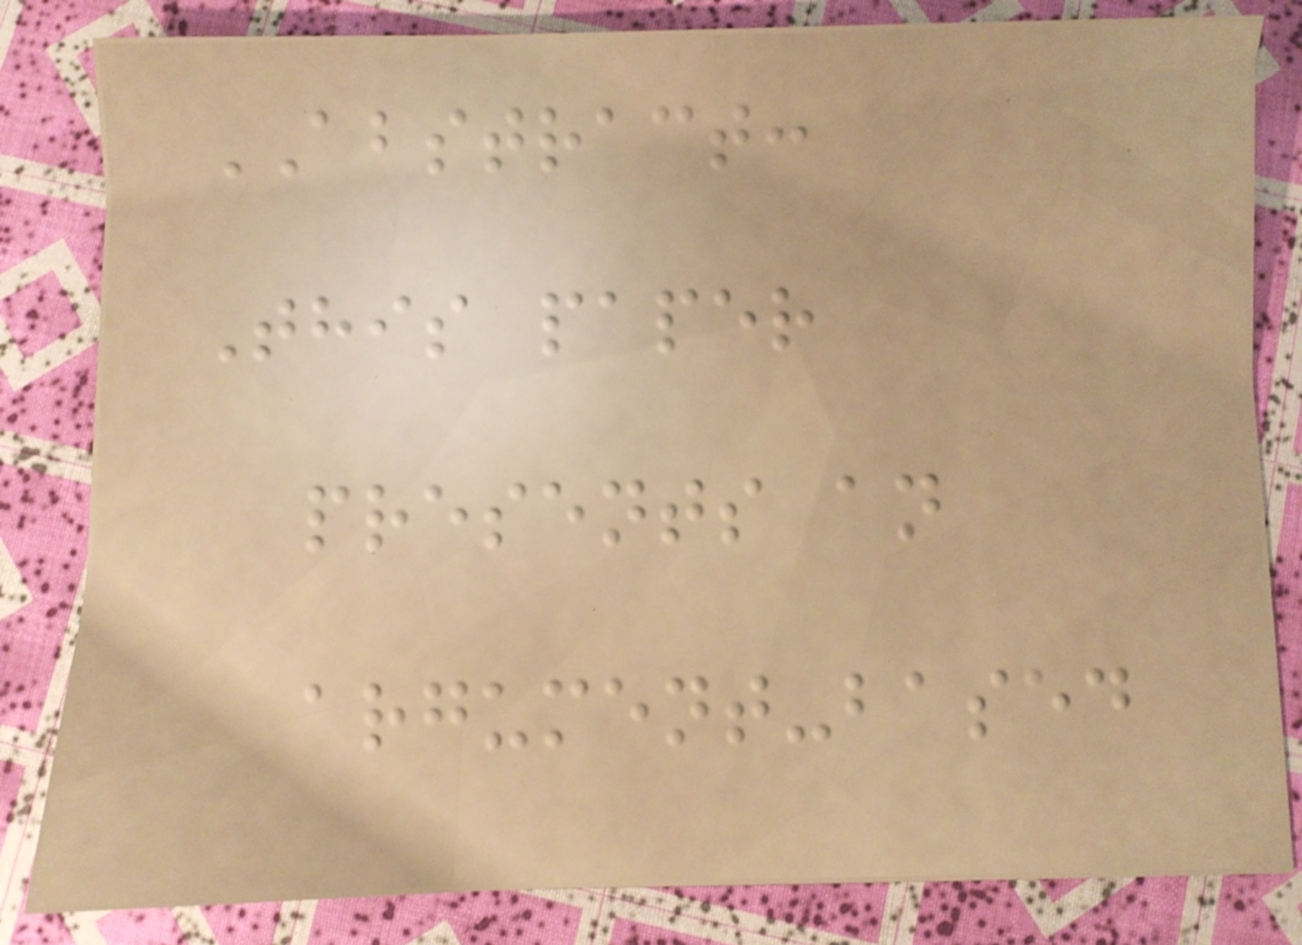ABSTRACT:
This paper
presents an
argument-based
